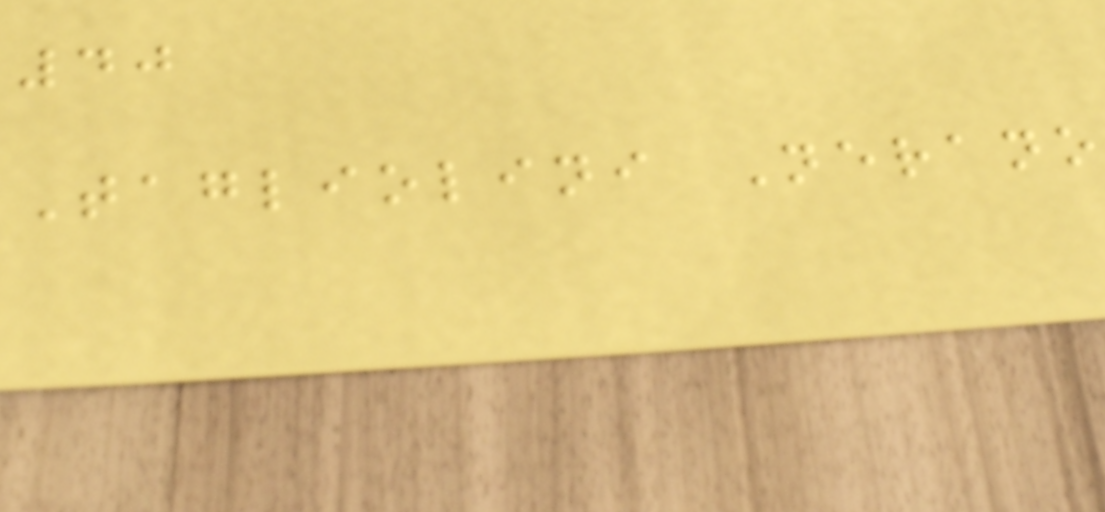40
Tagliolini Nerano
